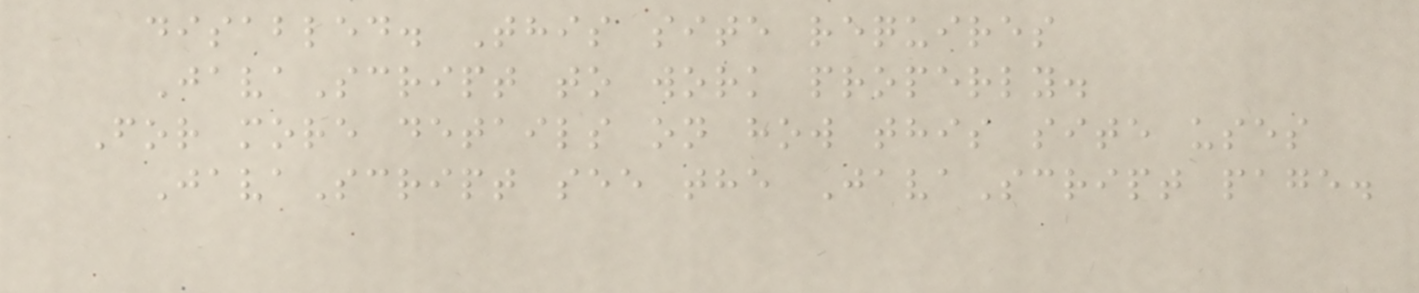disabled. This site requires
JavaScript to work properly.
For more details on how this site uses
JavaScript see the JavaScript page.
